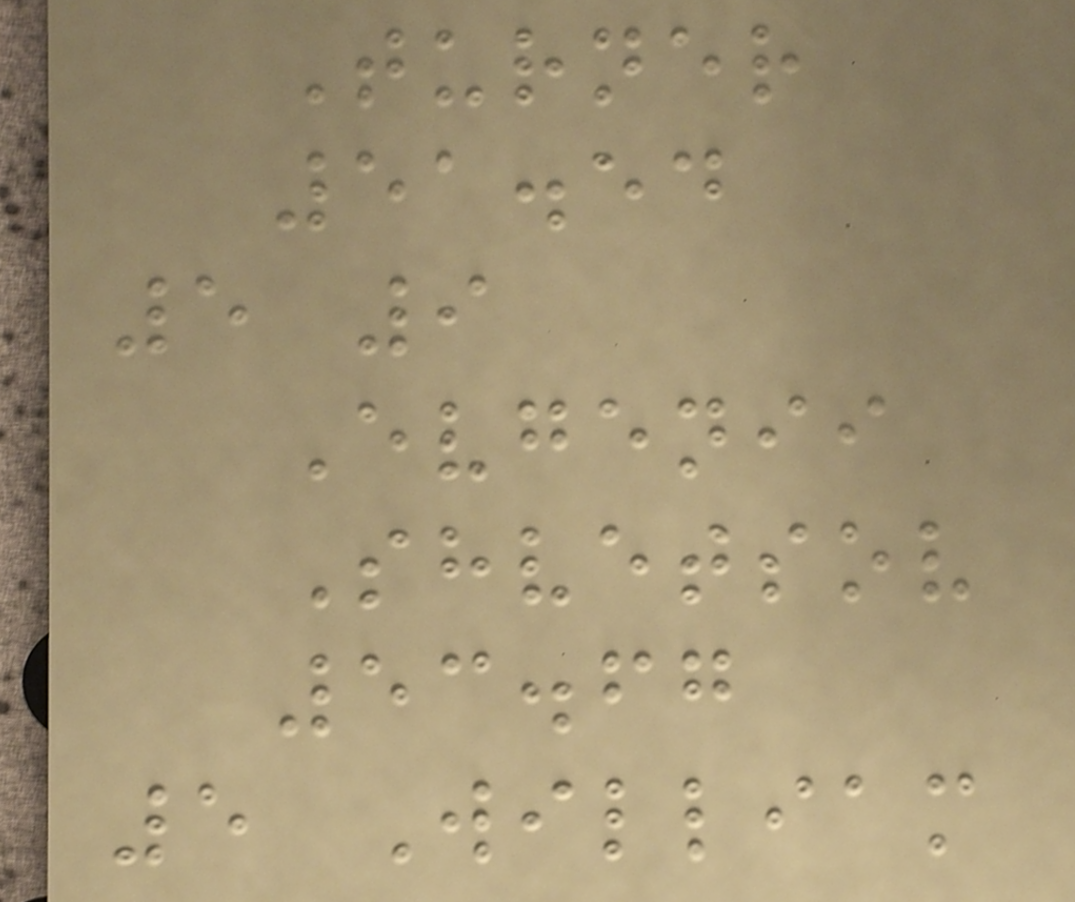Turner
51.54
5 9
Evgenii
Shvetsov
53.67
5 William
